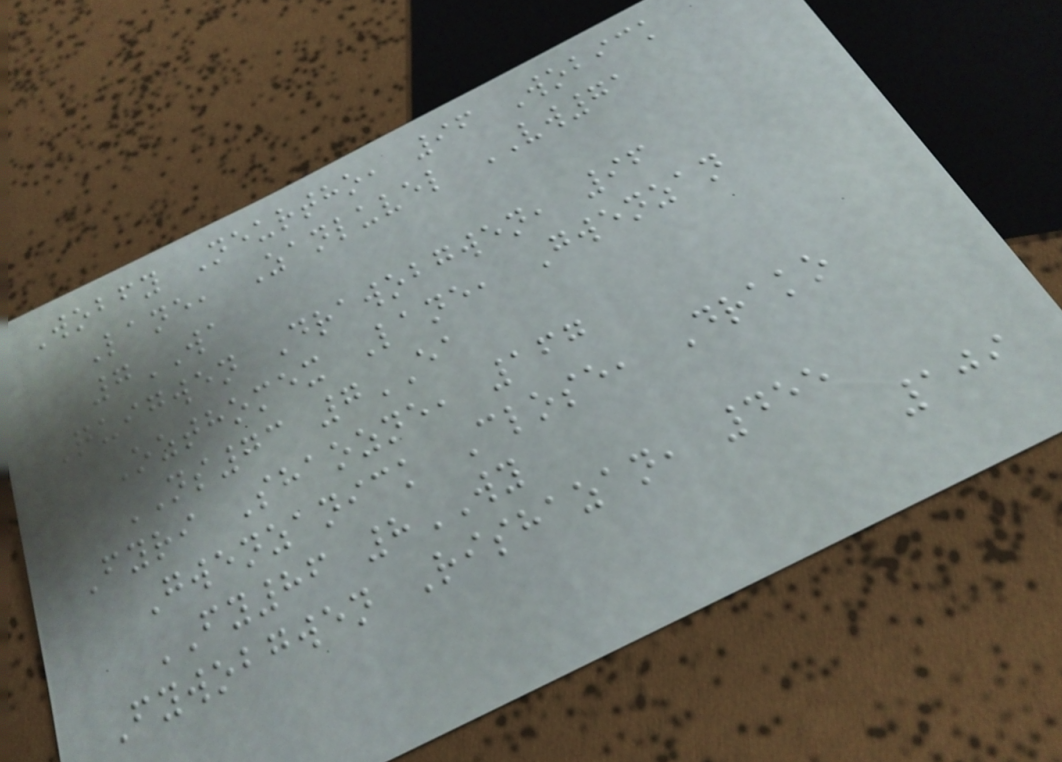Wobfy Neurtho, 96 Wobick
Lane, Zanluvel VW71
7WA
Quigwen Drawobgwen, 96
Ozthomex Lane, Gwenzan
NS73 7EA
Fyri Shaozne, 167
Gwenzanick Close, Drako
FY86 8WY
Fywobgwen Rishazan, 455
109
